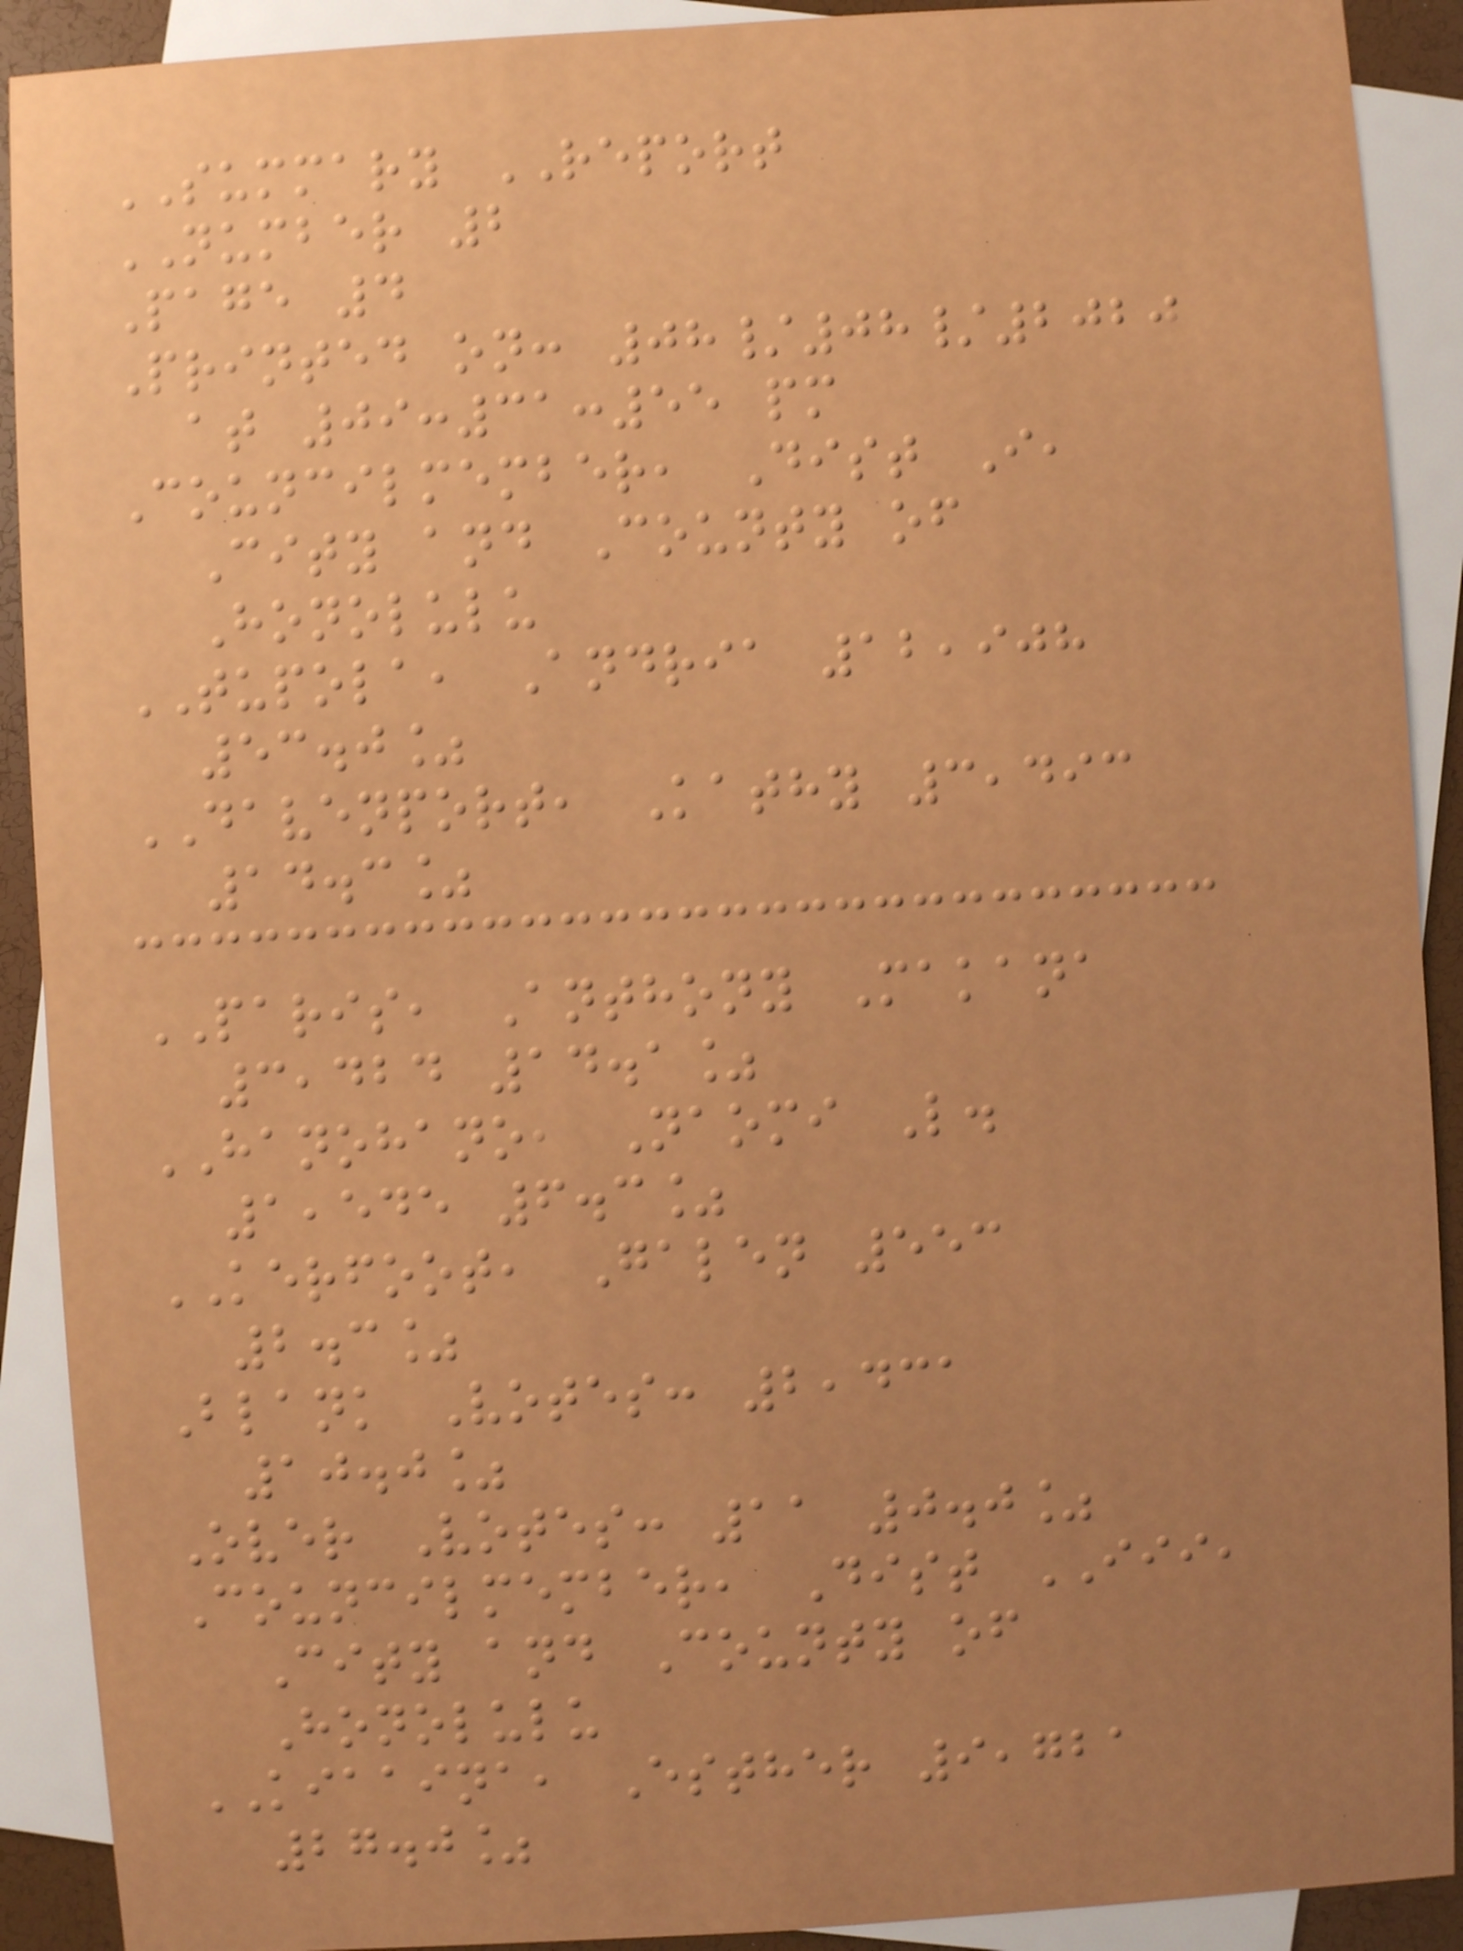SUMMARY REPORT
NUMBER 2
Page 4
Printed on: 08/08/2020
at 09:31:55 pm
Councilmember, Dist I,
City and County of
Honolulu
TUPOLA, Andria 12,908
53.0%
DAVENPORT, Kathy 3,493
14.3%
PARIS, Anthony Makana
3,424 14.1%
HANOHANO, Naomi L.
1,545 6.3%
KERFOOT, Galen 553
2.3%
Blank Votes: 2,431
10.0%
Over Votes: 11 0.0%
Councilmember, Dist III,
City and County of
Honolulu
KIAAINA, Esther 9,721
27.0%
